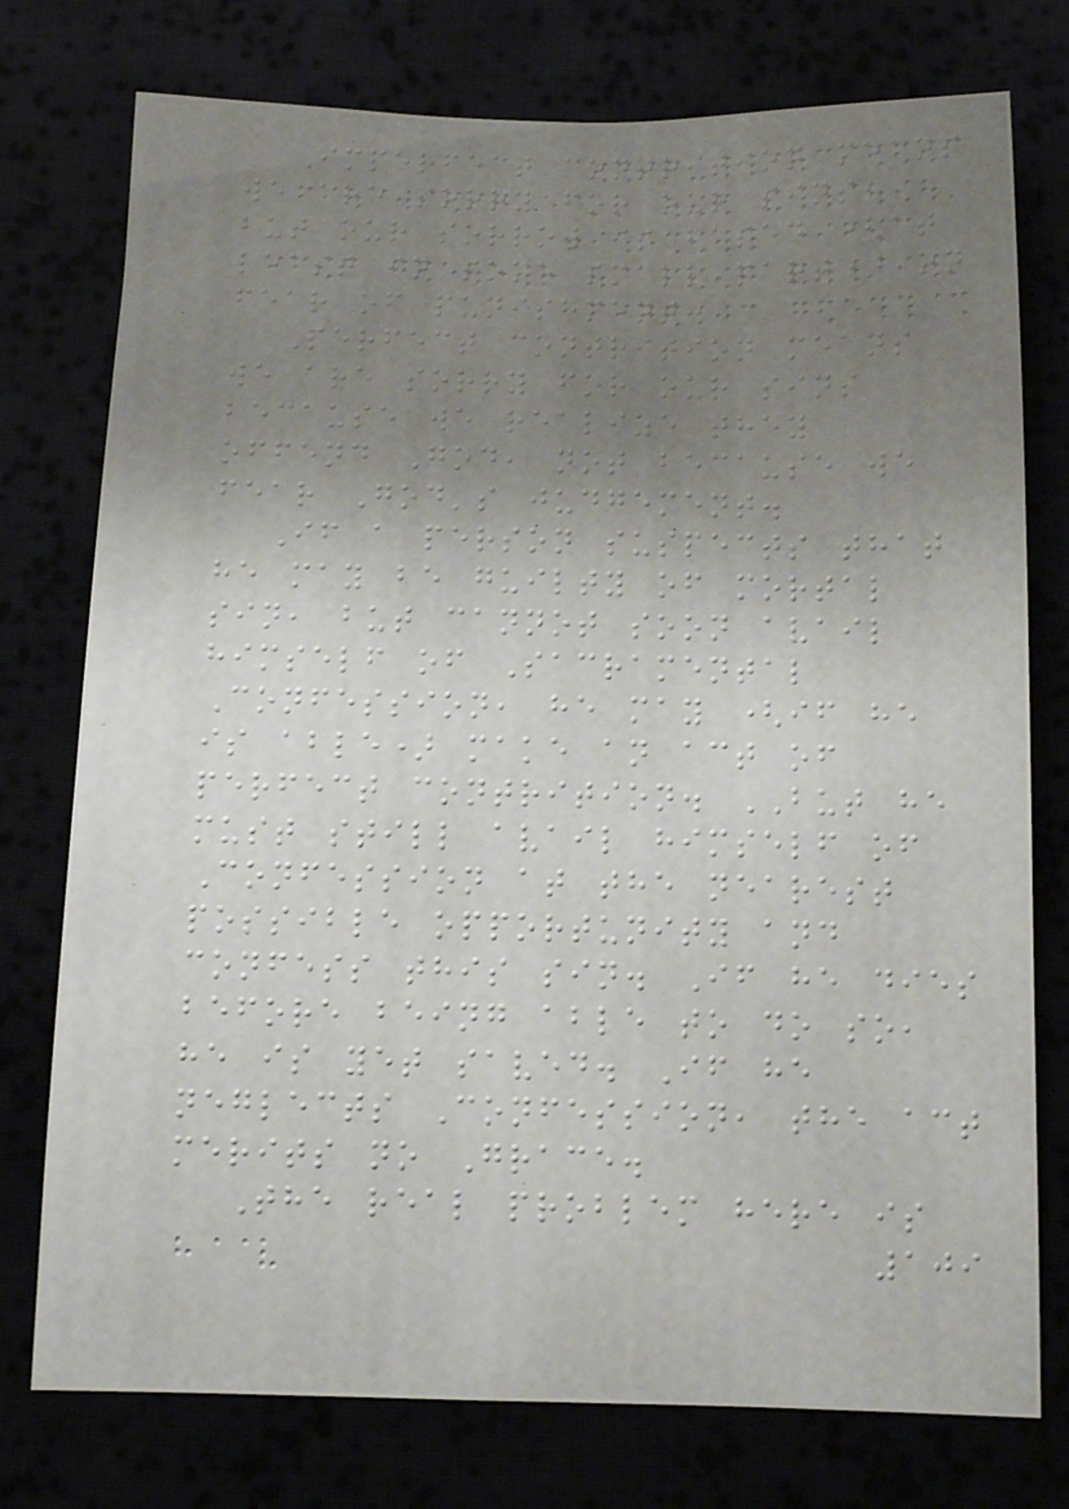Imperfect contrition means
we are sorry for our sins,
but our sorrow is based (at
least in some small part) on
fear of punishment.
Perfect contrition means
we are sorry for our sins
because we realize they
offend God, not because we
fear God's judgement.
If a person suspects that
he may be guilty of mortal
sin, but cannot soon avail
himself of Sacramental
Confession, he may (if he
is able) make an act of
perfect contrition. BUT he
must still avail himself of
Confession at the nearest
possible opportunity and
confess this sin. If he dies
before being able to do so,
he is yet saved. If he
neglects Confession, the act
merits no Grace.
The real problem here is
109
